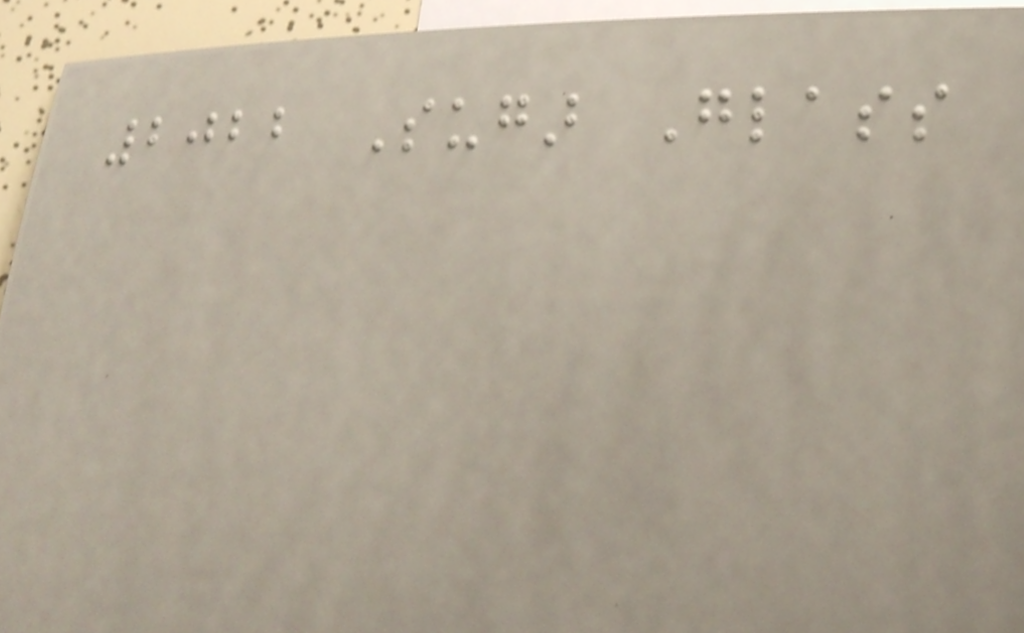2022 Sugar Glass
